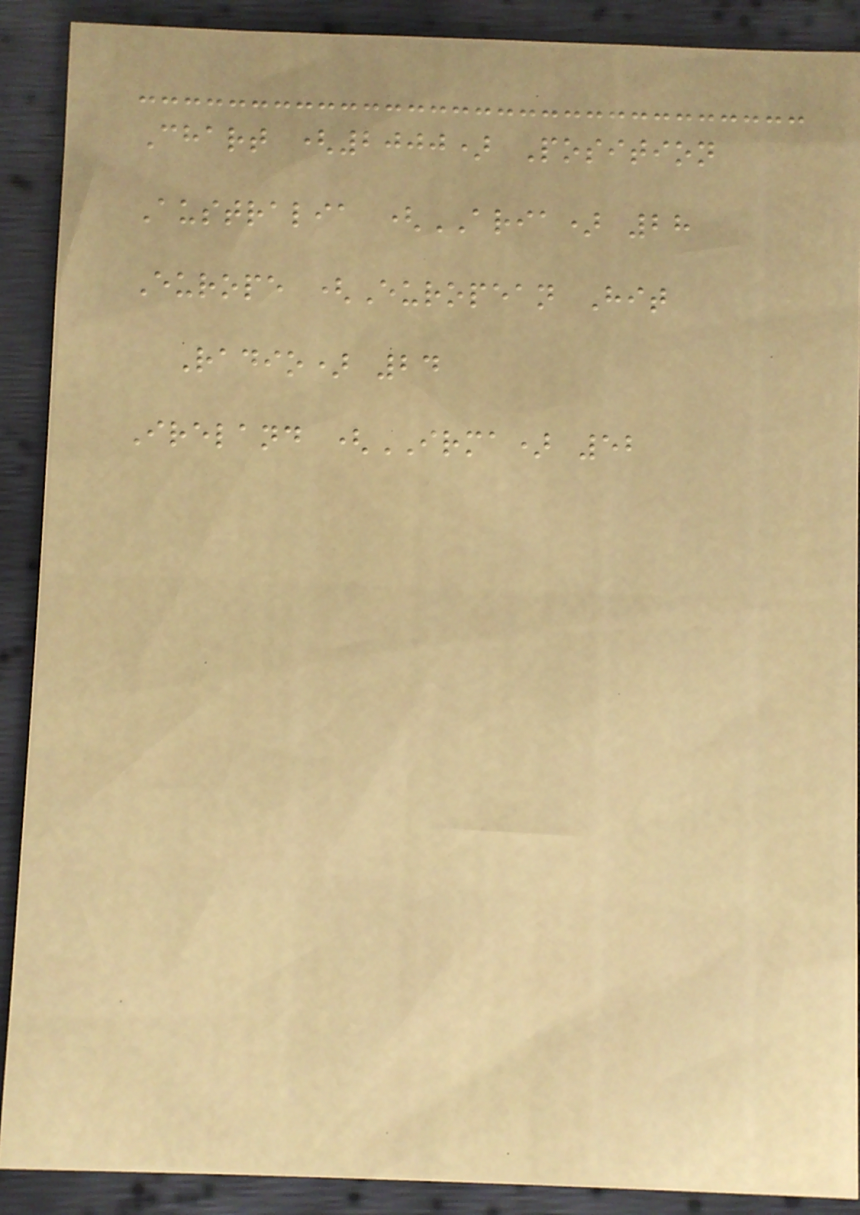Chart (2000) Position
Australia (ARIA) 28
Europe (European Hit
Radio) 24
Ireland (IRMA) 52
